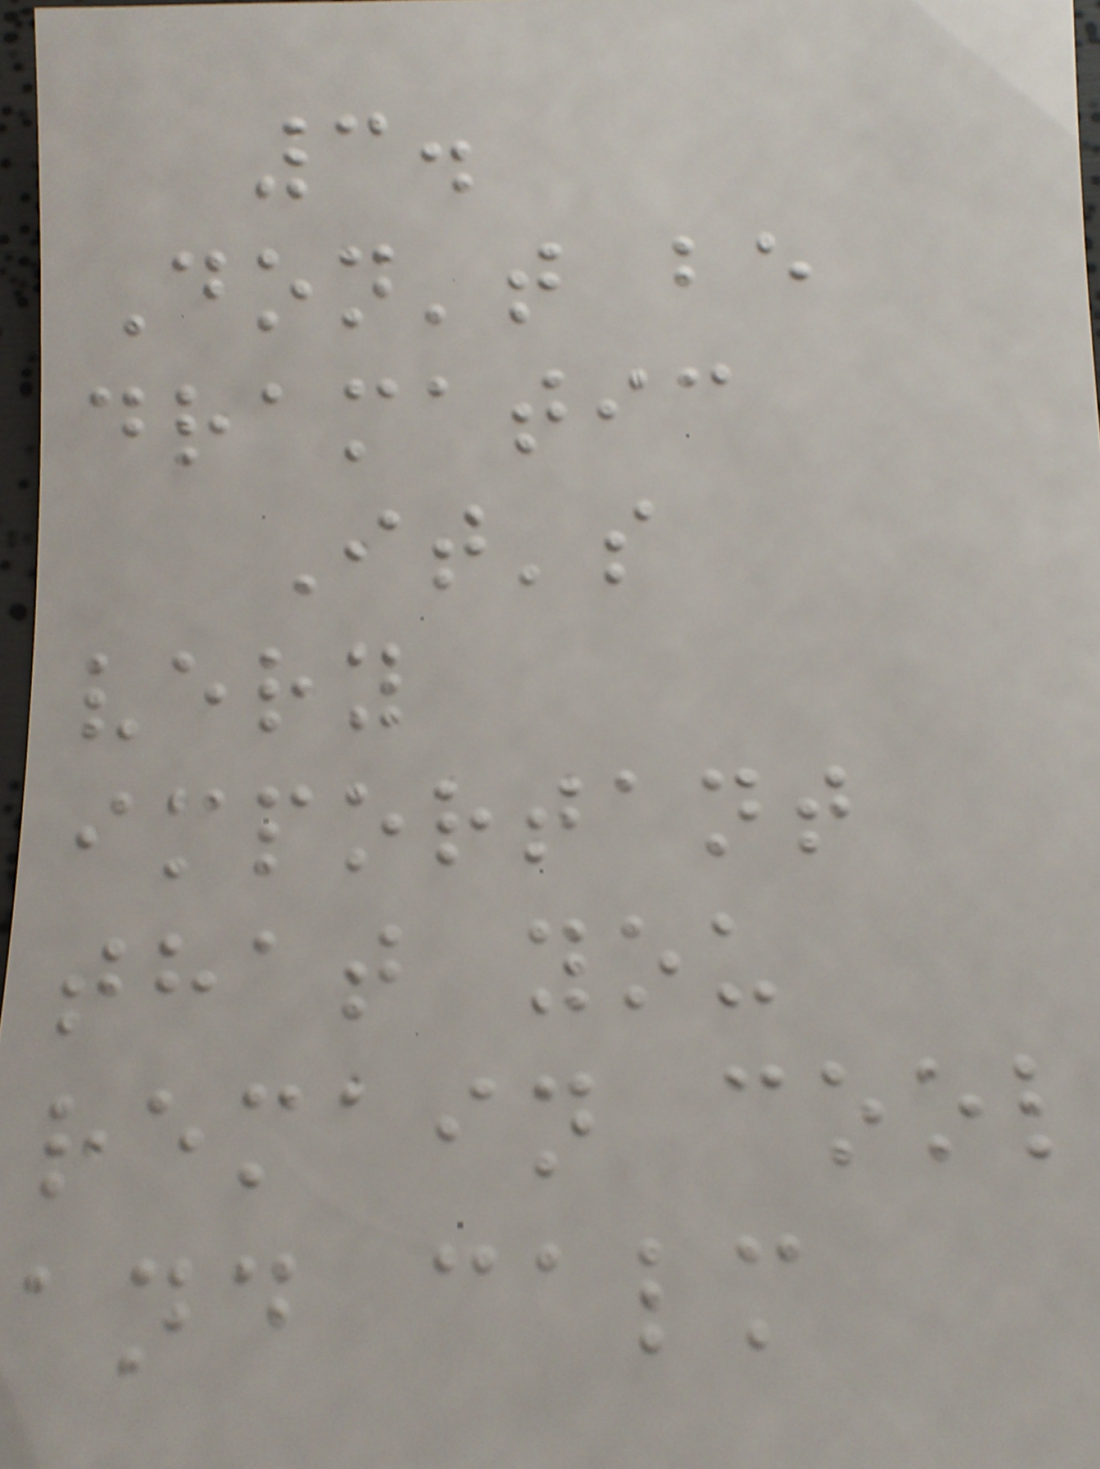3.
Don't be
dramatic
It's
very
important
that you
remain cool
and calm
